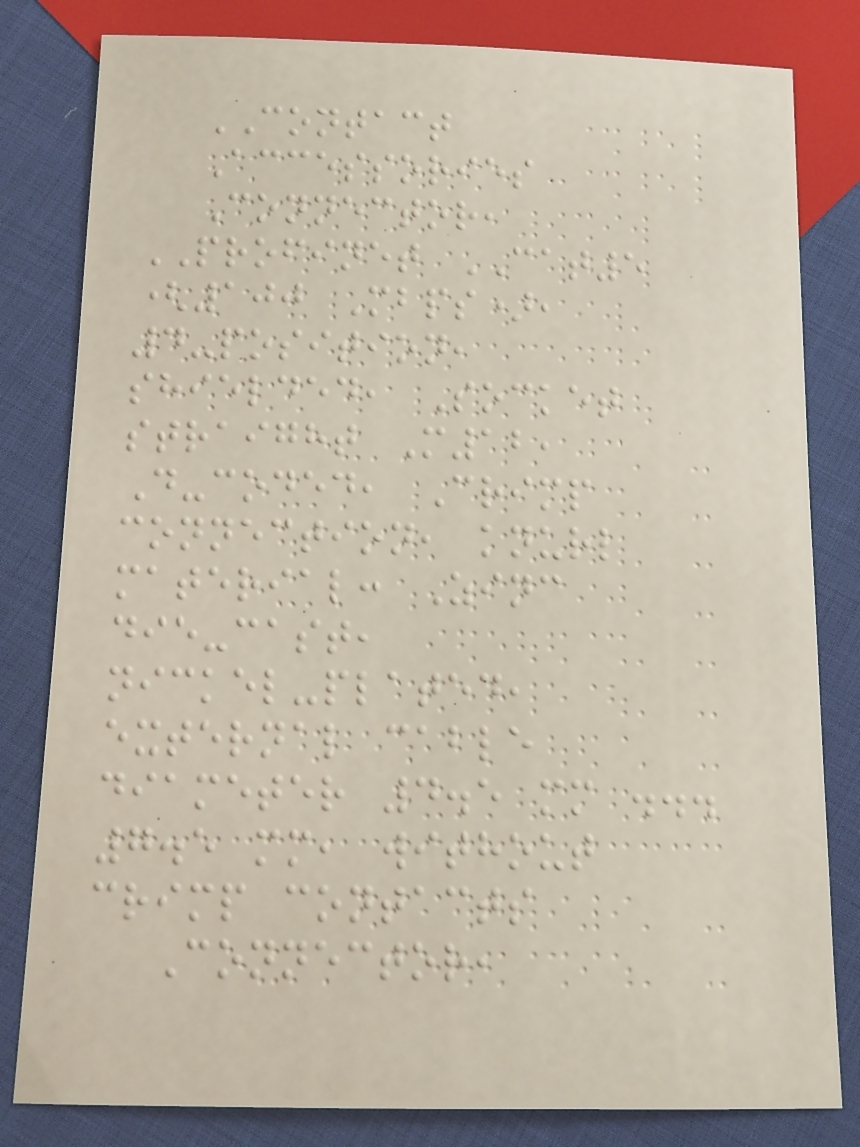CONTACT
Accessories
Connector,
PROFINET CAT5
(100 Mbps),
4-position,
shielded, Socket
straight M12,
D-coded, Crimp
connection, knurl
material: Zinc
die-cast,
nickel-plated,
external cable
diameter 4.5 mm ...
7.5 mm, without
crimp contacts
Connector,
